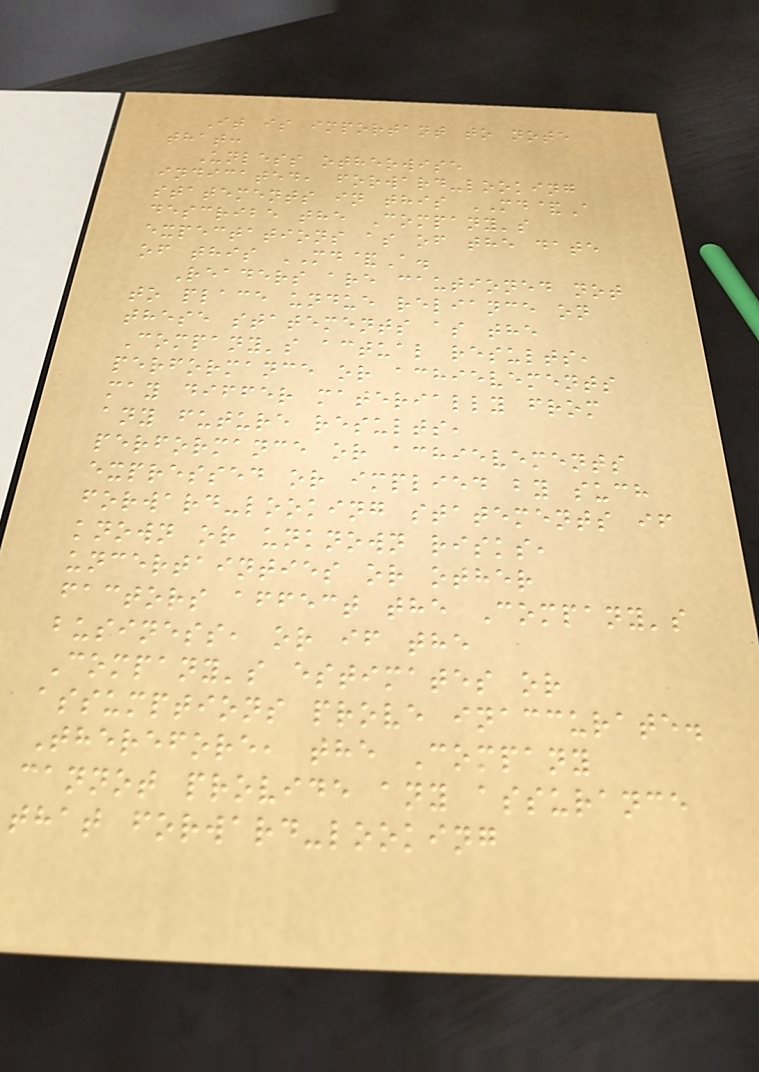It is important to note
that:
Unless otherwise
indicated, forward-looking
statements in this MD&A
describe the Company's
expectations as of the date
of this MD&A.
Readers are cautioned not
to place undue reliance on
these statements as the
Company's actual results,
performance or achievements
may differ materially from
any future results,
performance or achievements
expressed or implied by such
forward-looking statements if
known or unknown risks,
uncertainties or other
factors affect the Company's
business, or if the
Company's estimates or
assumptions prove inaccurate.
Therefore, the Company
cannot provide any assurance
that forward-looking
